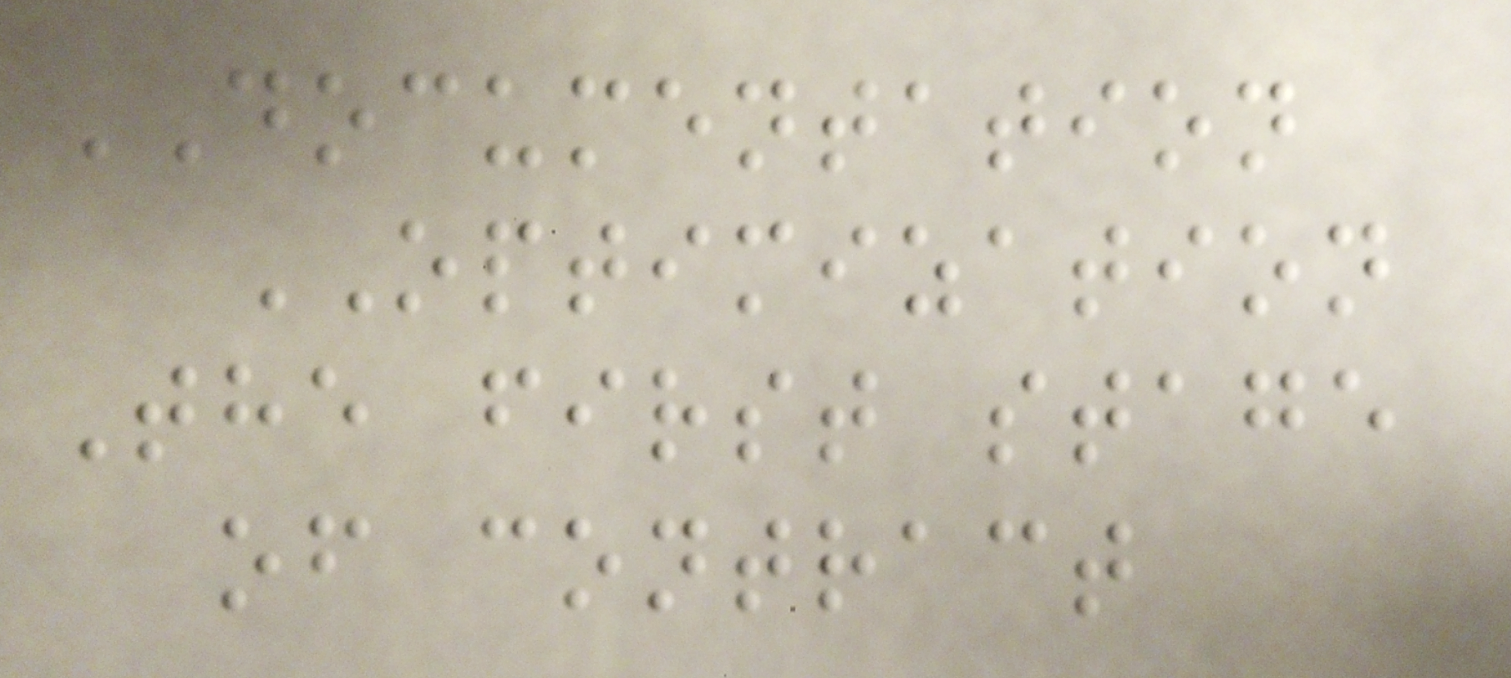DOCUMENTATION
OPTIMIZATION
The first stage
of contract
